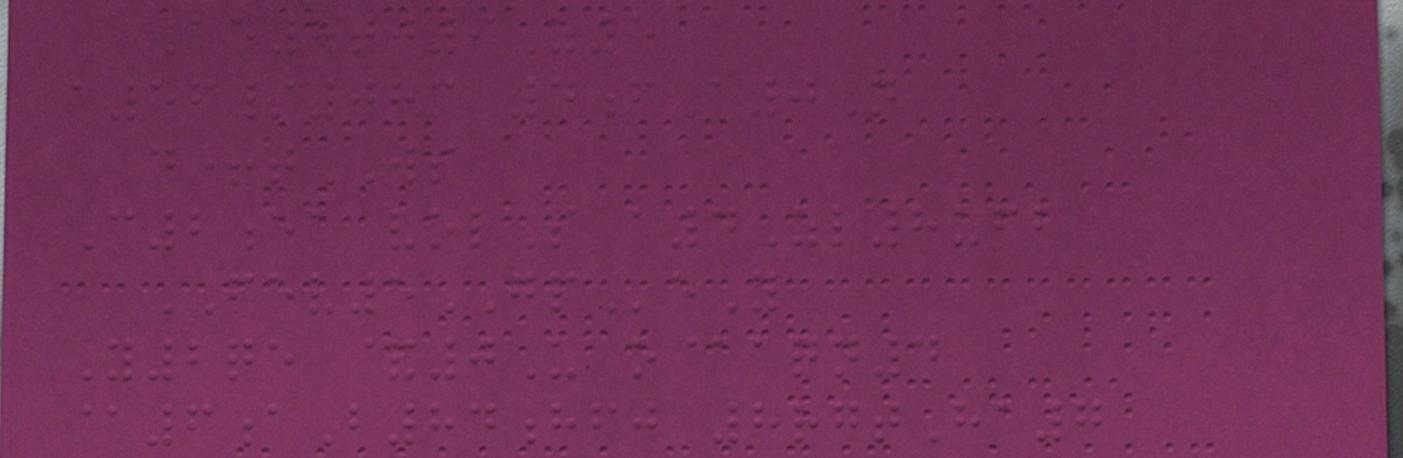Ae8tj9Z5
a56/08m 4fA0N
d+tWS
C2ea volS a4Zl8ufb
FEV5GPeY
Y2qe &0U o@aqn4
@6aB84hfj 8rgtHa7
